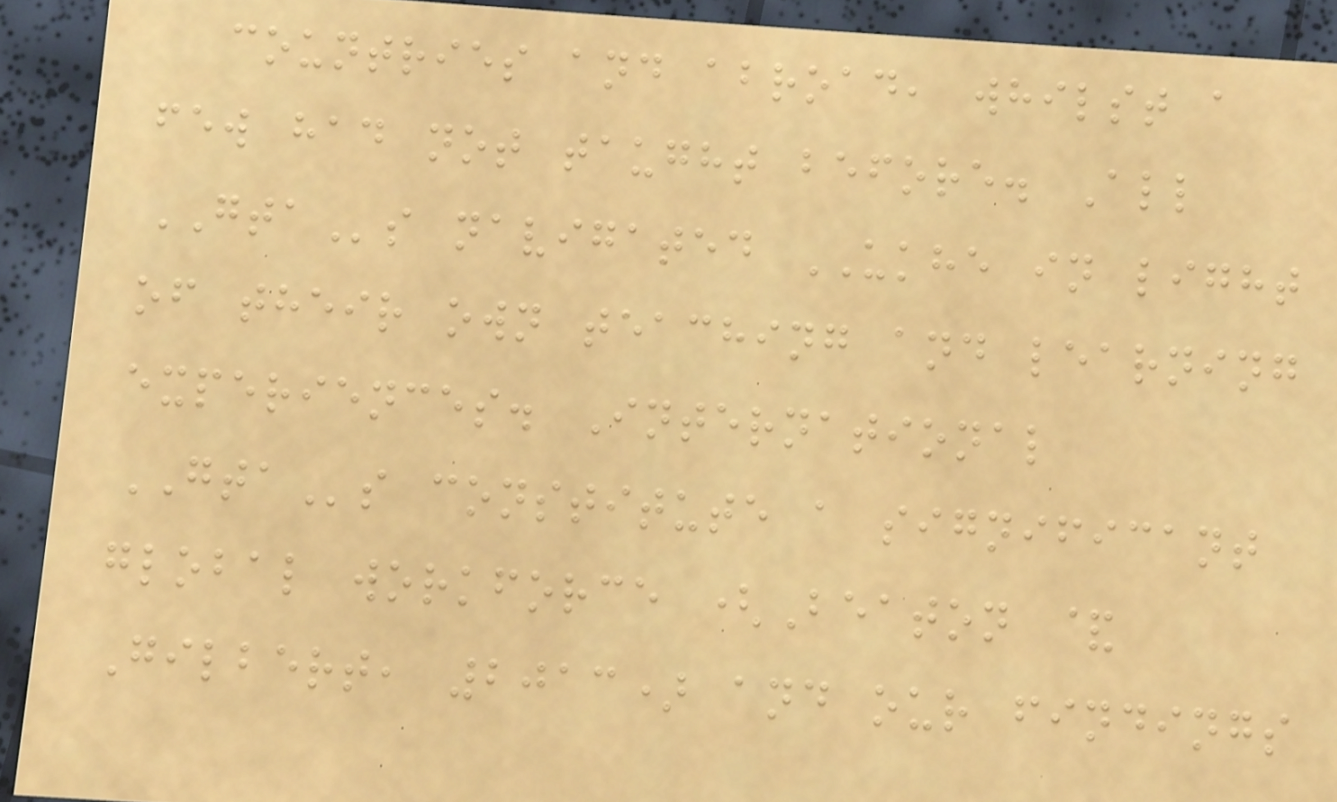countries and abroad, whilst a
few had not taught before. All
GTAs navigated UKHE in light
of their own teaching and learning
experiences. International
GTAs constitute a significant
global workforce (Beaton &
Gilbert, 2013) and our findings
